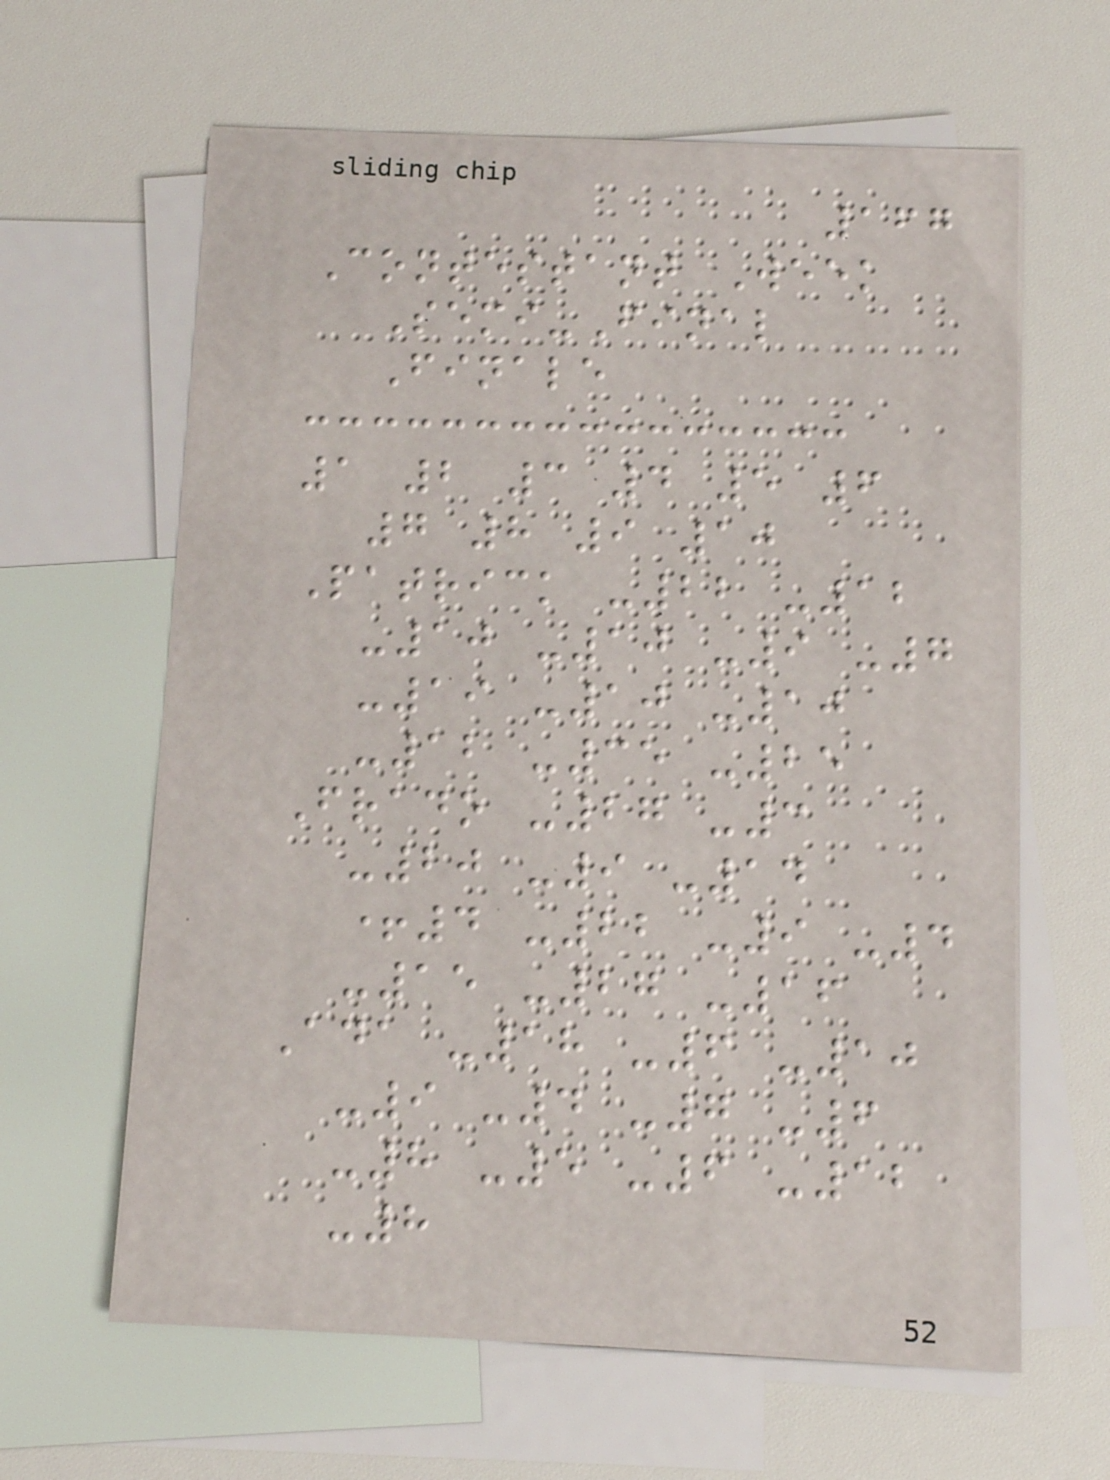167
Contestant Week
Semi-Final
Finale
1 2 3 4 5 6
7 8 9 10
Patrick -22 -12
-10 -10 -9 -7
-19 -10 -10
-12 -35 -25
Frado -27 -3
-20 -9 -14
+4 -22 -9 -4
-15 -27 -16
Ada -18 -6 -10
-9 -4 -7 -6
-8 -5 -6 -12
-8
